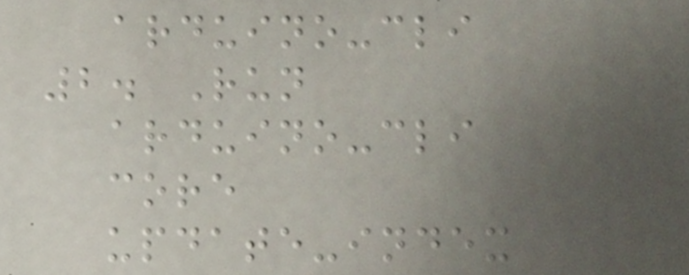arduino-cli
2. Run
arduino-cli
core
update-index
